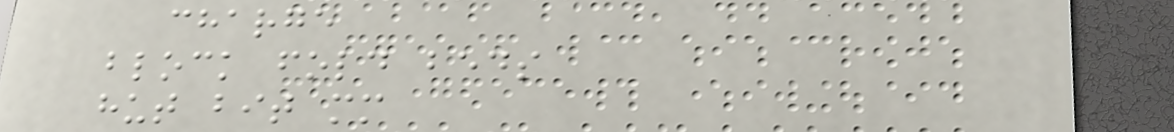charge
block fold beds
hut bit mm
